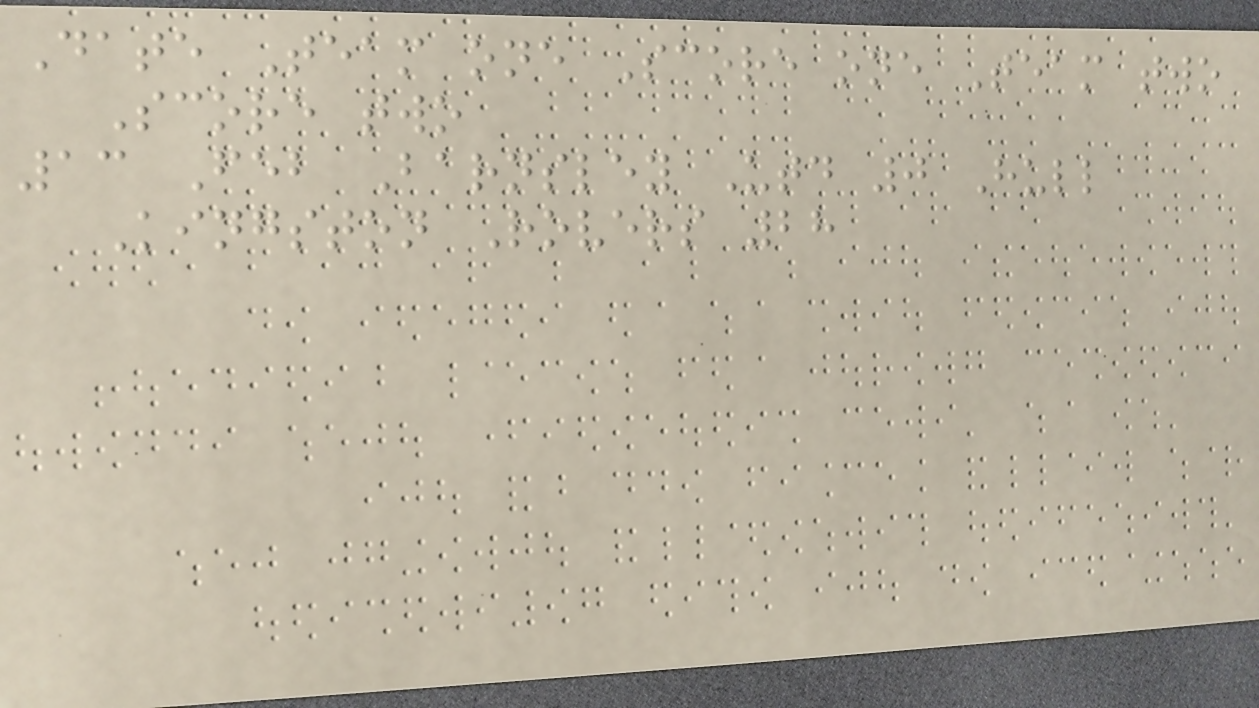Date Team one Score one Team two
Score two
13 Feb Barnsley Utd 0 Hull
Kingston Rovers 28
